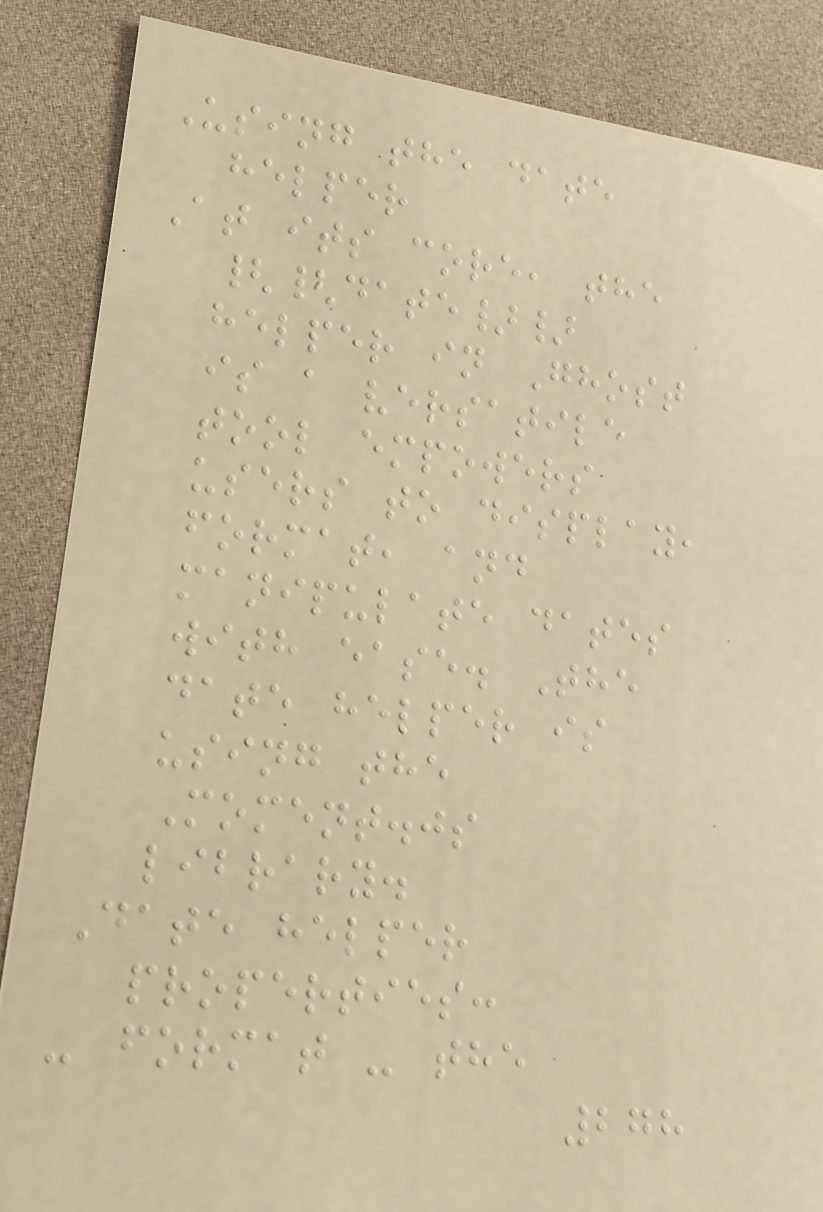Using the date
helper
At its core, the
{{date}}
helper in Ghost
is a versatile
tool empowers
users to display,
format, and
manipulate dates
with ease. The
date helper is
using the
Moment.js
library.
Date helper
properties:
- format - the
278
